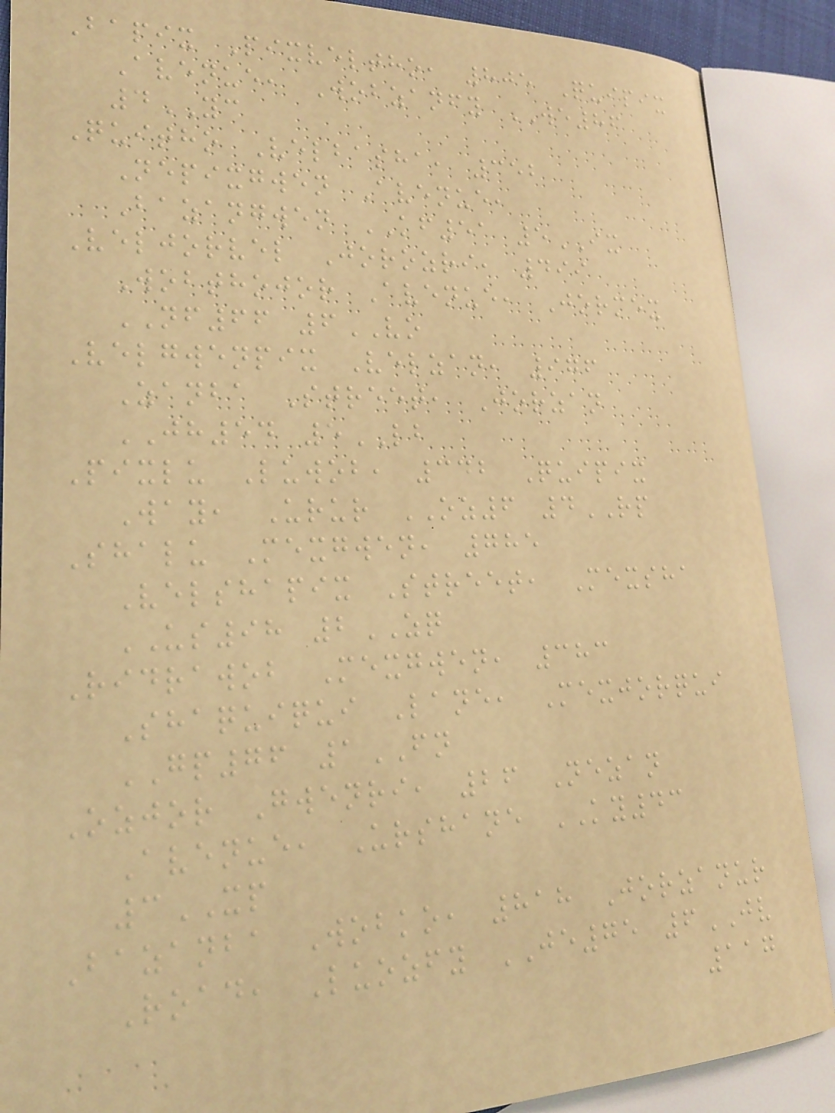Bapix Pixveltho, 805 Quipix
Avenue, Wobzanfy WE86
4YC
Quitho Velbasha, 352
Nepixgwen Avenue,
Bazangwen KF51 5IX
Veljorvel Jorozri, 499
Wobthojor Avenue, Jormex
NF66 6VO
Velgwenpix Velzan, 976
Zanba Street, Jorzan
JH54 5LB
Pixlu Luwob, 342 Quipix
Way, Urur OZ6 4RP
Shalu Mexgwen, 785
Velshapix Street, Mexsha
US98 2ZQ
Ridrawob Mexgwen, 383
Shaquiqui Lane, Mexjorqui
GP76 1FN
Ozjor Gwenri, 26 Nezan
Avenue, Urshane KY43
3XP
Bazanba Wobko, 818 Jorzanur
Road, Luozfy JE75 6JV
117
